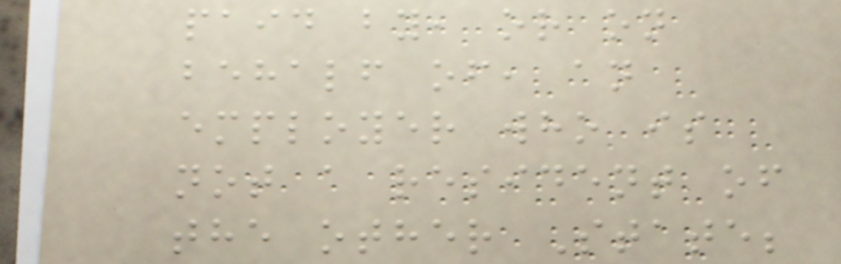paid by, or on
behalf of, an
employer who is
not a resident of
the other State;
